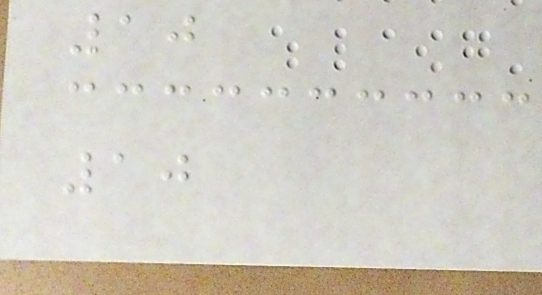10
10
